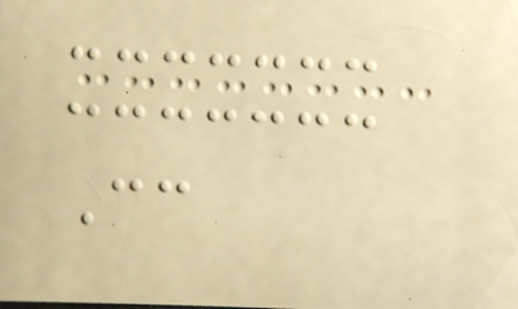Cc
